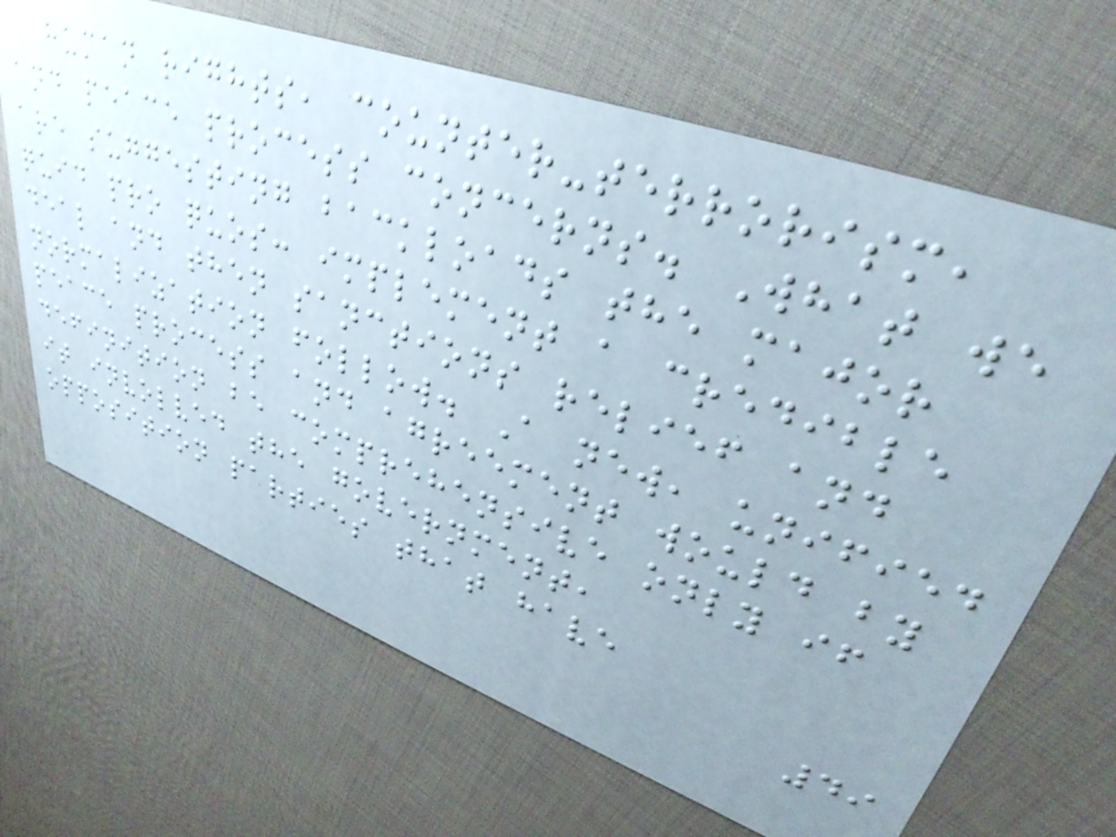human rights, counter-terrorism,
and peace process concerns. What we
are suggesting backloads the major
quid pro quos: implement a credible
deal and then sanctions relief and
normalization follow. A new, unified
peace process and agreement would by
definition be comprehensive only if
it involved the government,
opposition parties that have
49
